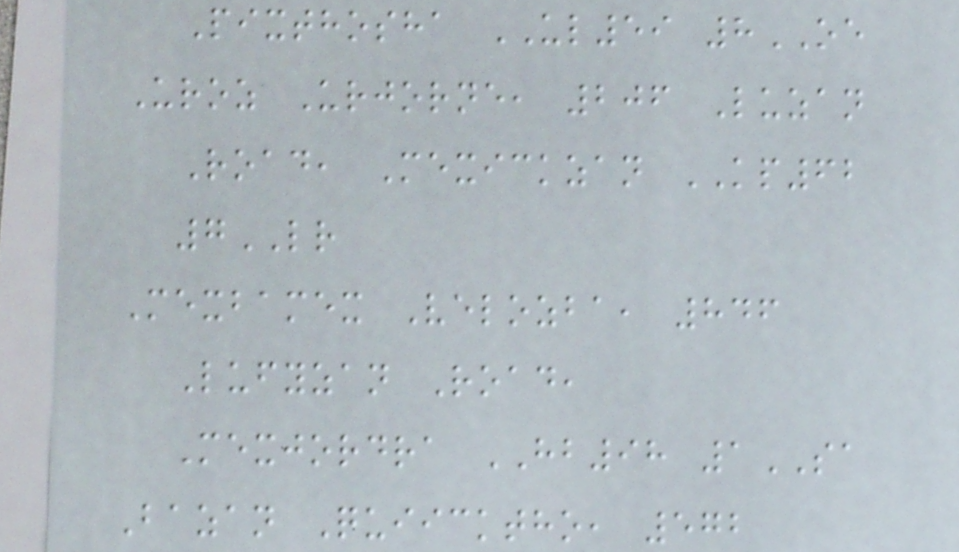Pixthosha UL59 8OE
Uroz Urjorne, 206 Luzan
Road, Mexickzan KP62
7LR
Mexbamex Velozba, 846
Lufyzan Road,
Mexjordra HB98 1SA
Bazan Quiicktho, 572
